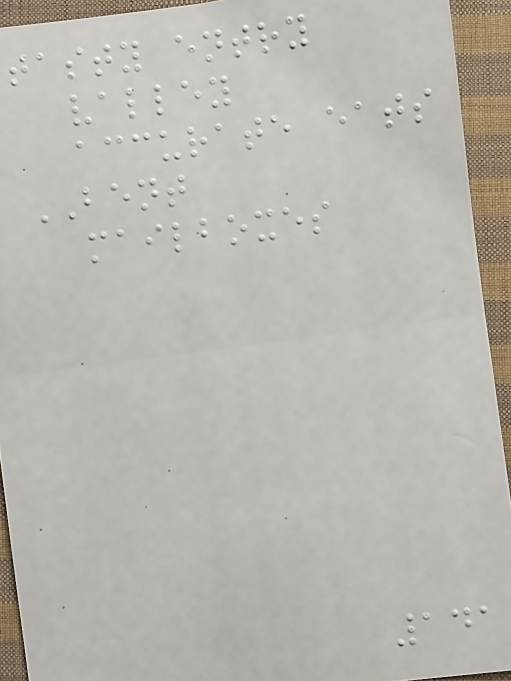tasty entry
valley
accurate eats
BENT
mailboxes
141
